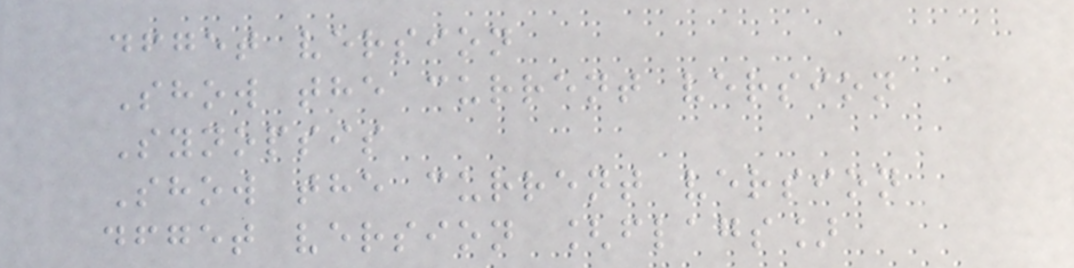dfget version
Show the current version
Synopsis
Show the current version
dfget version [flags]
